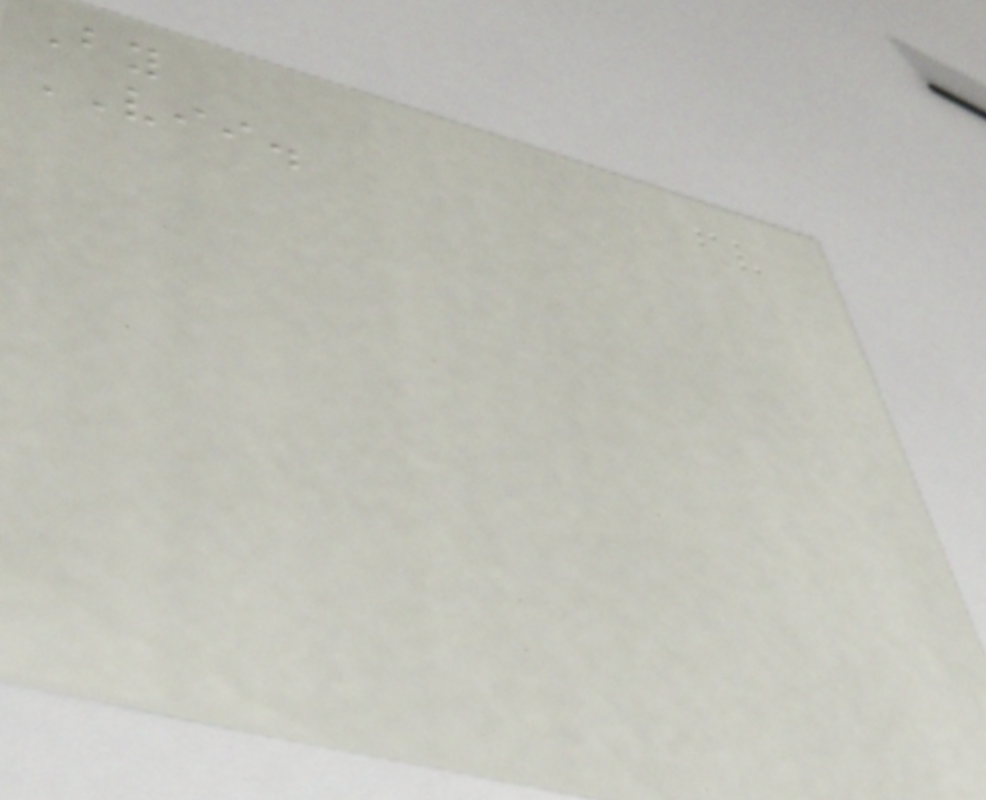By
VII.
